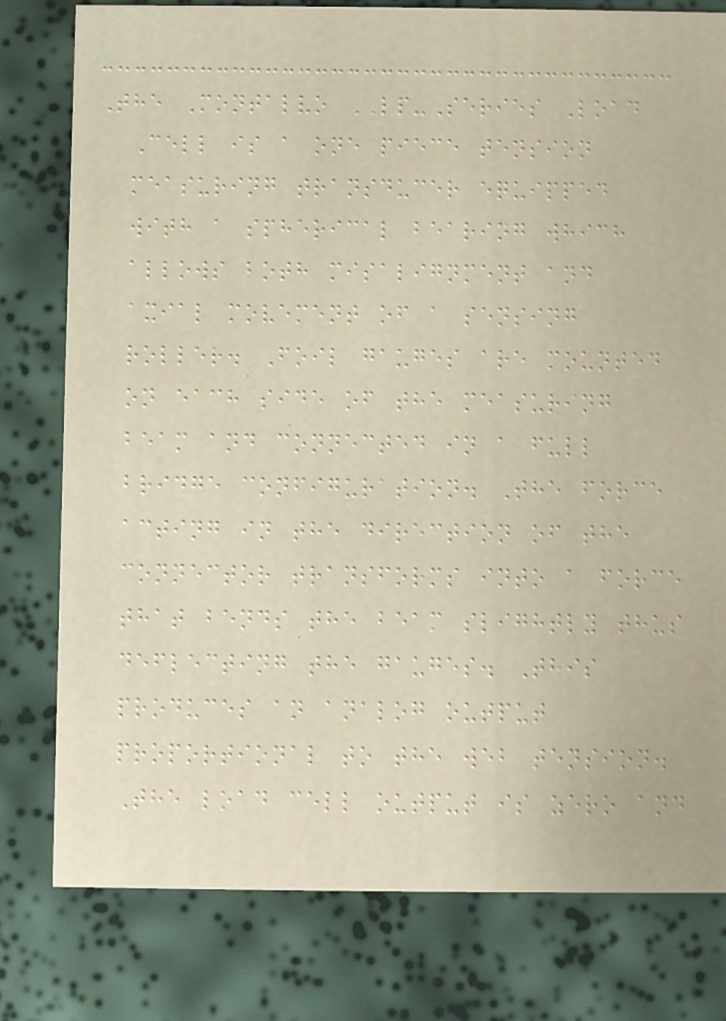The Montalvo LP-Series Load
Cell is a one piece tension
measuring transducer equipped
with a spherical bearing which
allows both misalignment and
axial movement of a sensing
roller. Foil gauges are mounted
on each side of the measuring
beam and connected in a full
bridge configuration. The force
acting in the direction of the
connector transforms into a force
that bends the beam slightly thus
deflecting the gauges. This
produces an analog output
proportional to the web tension.
The load cell output is zero and
